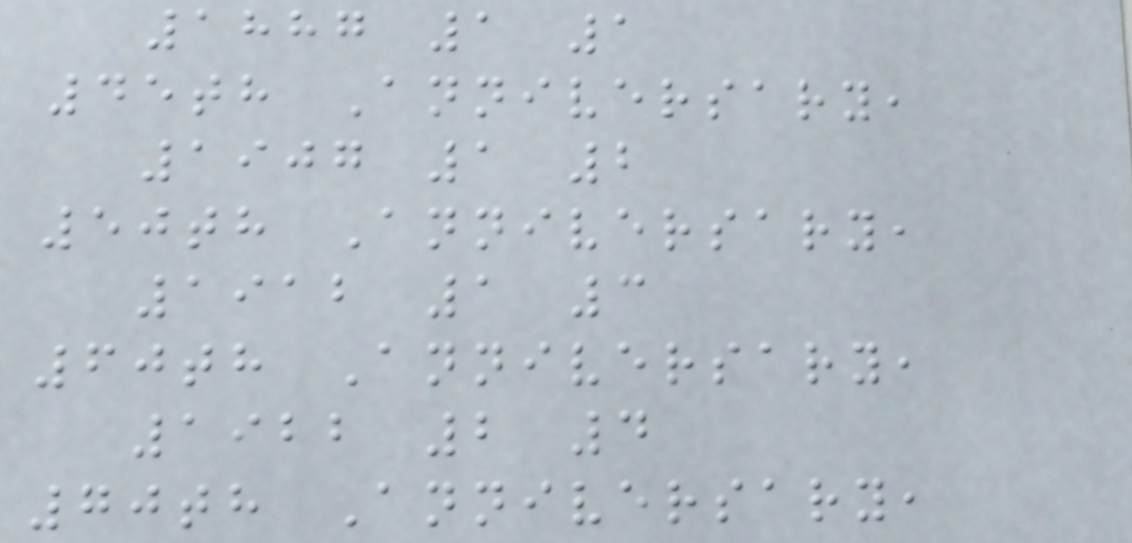1887 1 1
45th Anniversary,
1907 1 2
50th Anniversary,
1912 1 3
60th Anniversary,
1922 2 4
70th Anniversary,
